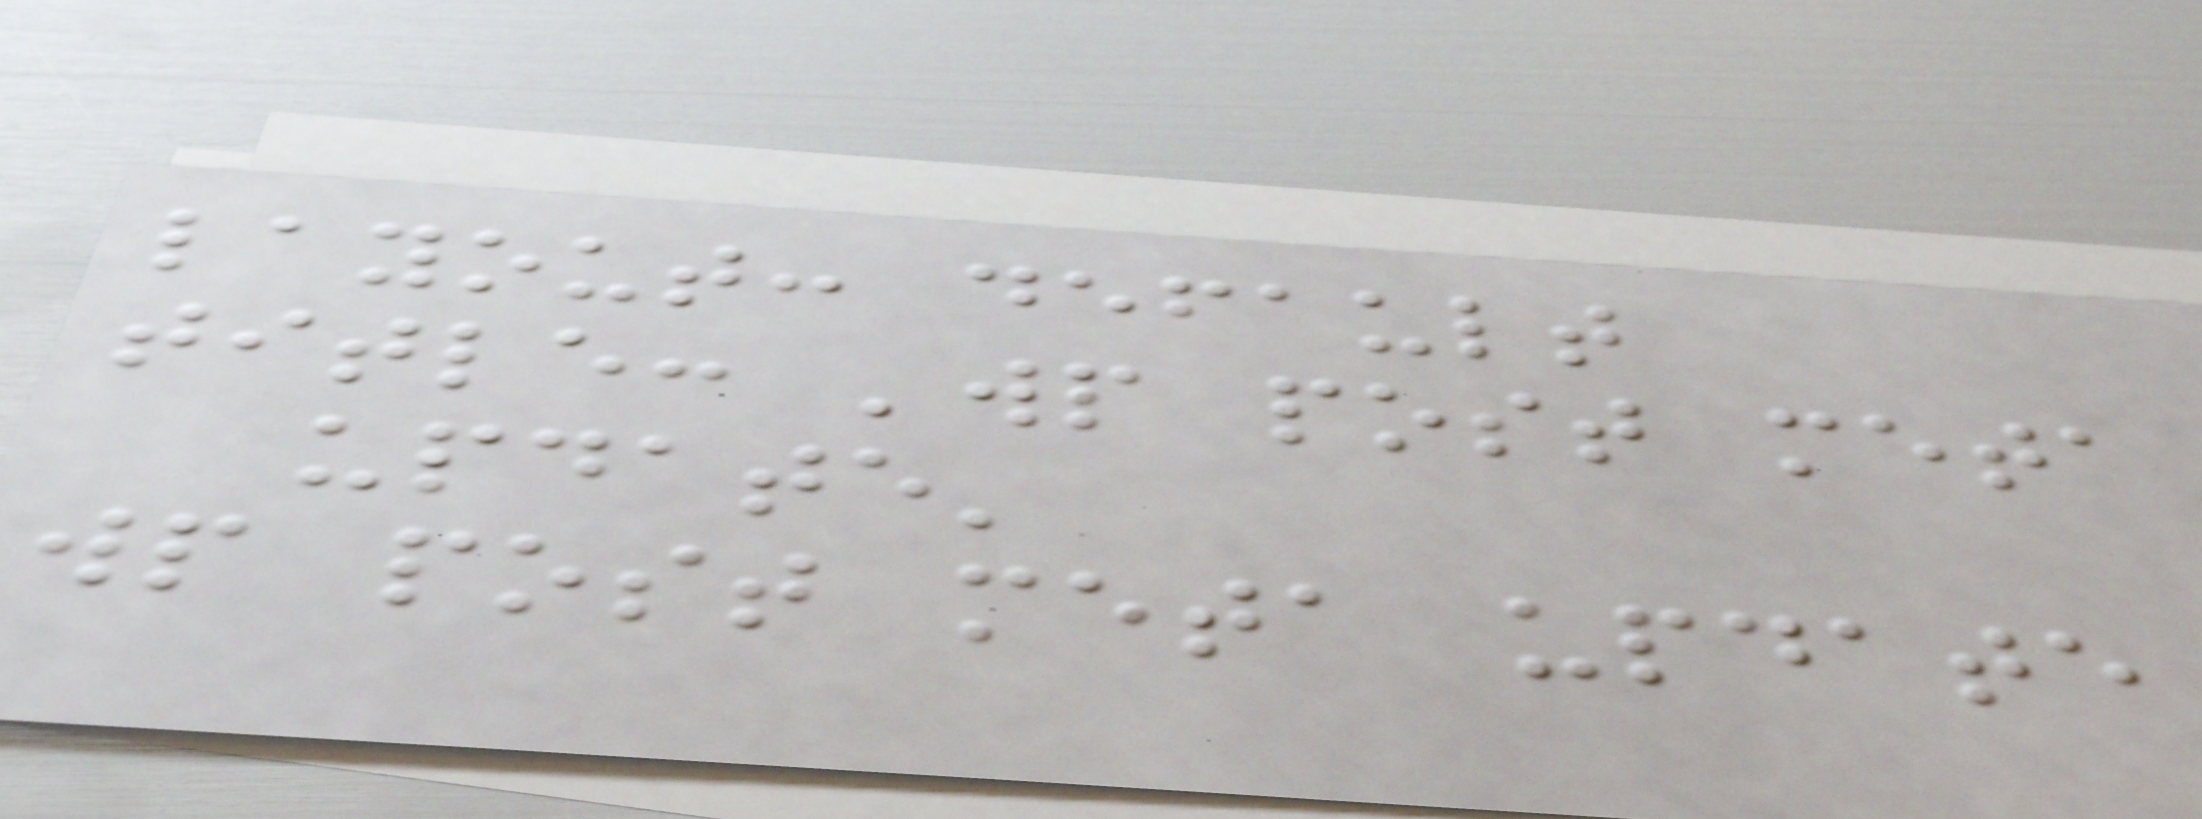layout: default
title: 'wp post meta
update'
wp post meta update
